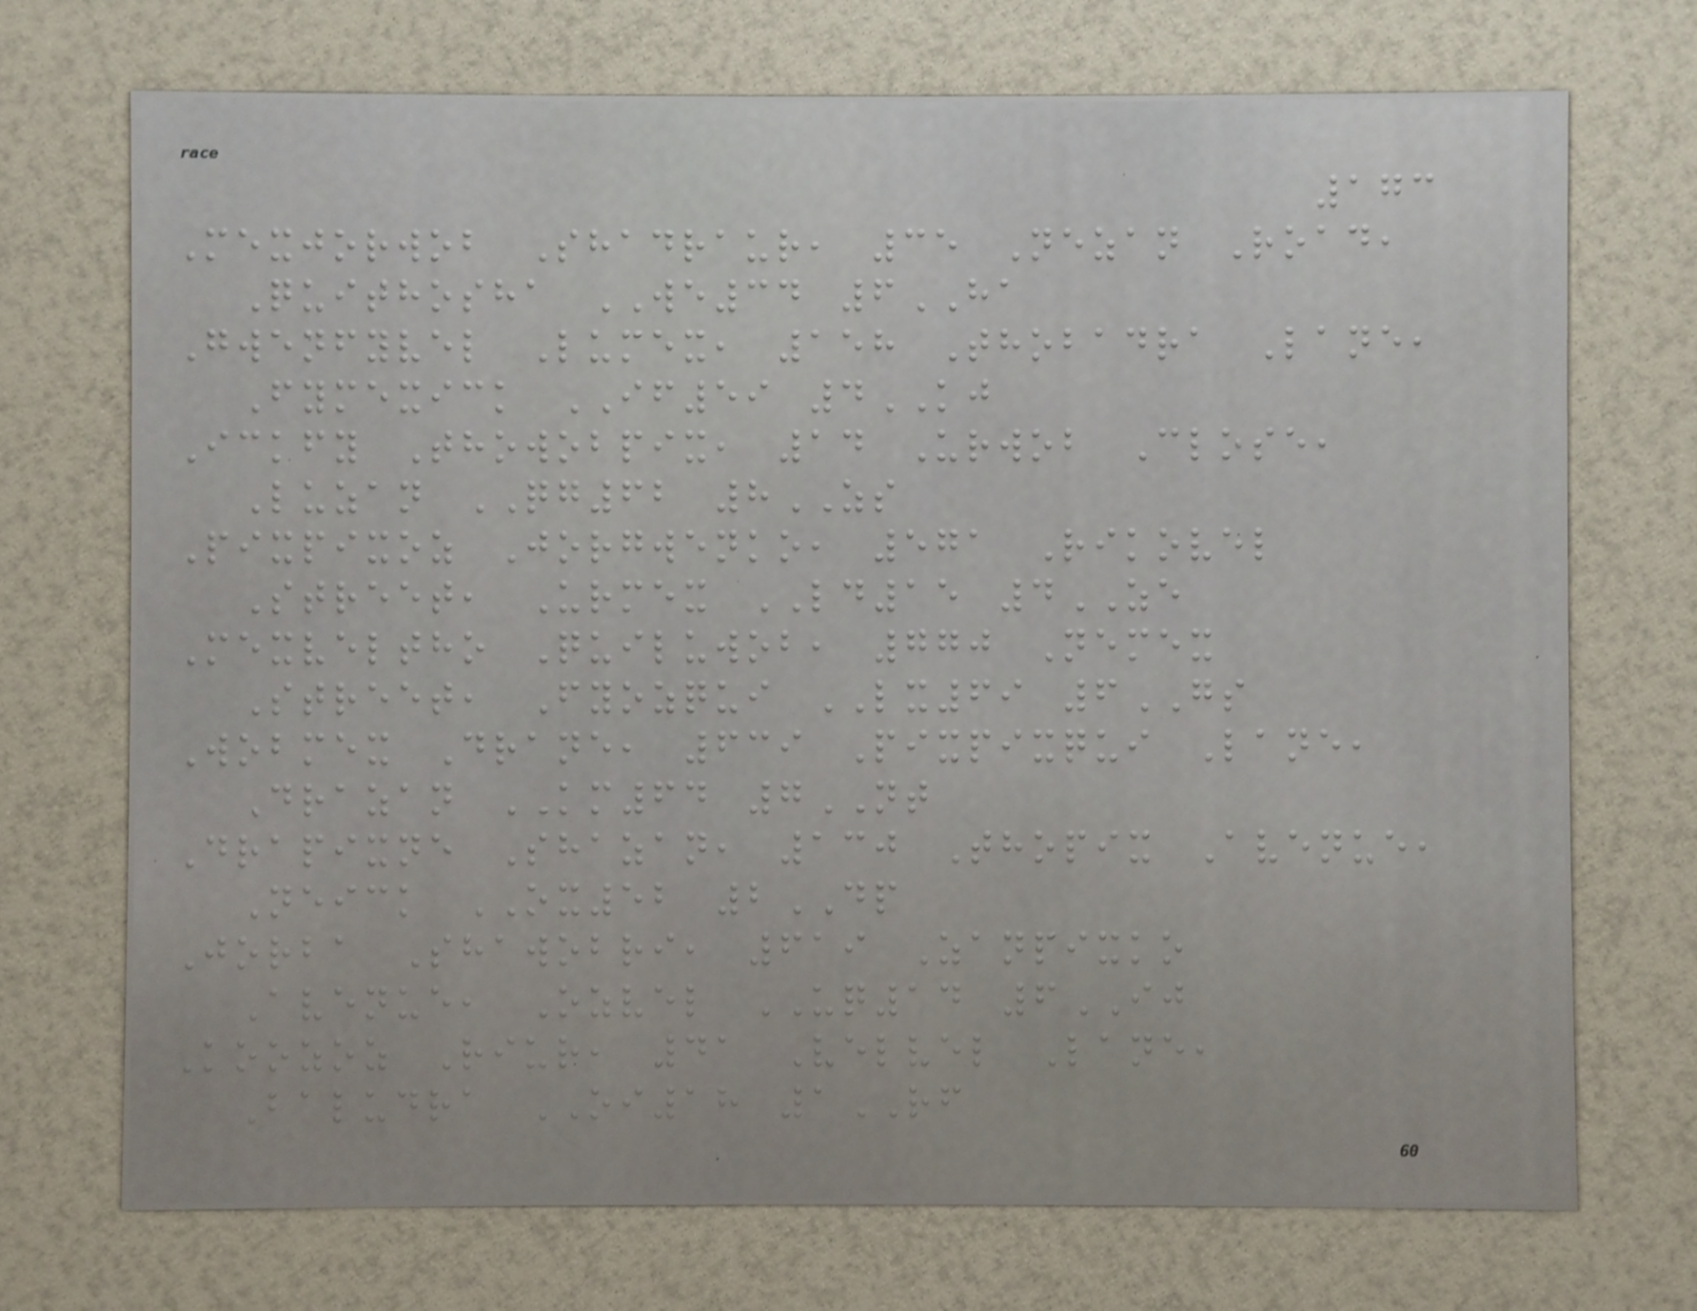173
Mexjorwob Shadraur, 35 Nezan Road,
Quithosha WE34 6HA
Gwenfyvel Lumex, 158 Thobadra Lane,
Fymexick IF59 4KJ
Ickfy Thowobpix, 14 Urwob Close,
Luzan QG62 8ZS
Pixpixoz Jorgwenko, 571 Rikovel
Street, Urmex LD15 4ZE
Mexveltho Quiluwob, 770 Nemex
Street, Fyozqui LX69 6GS
Wobmex Drane, 639 Pixpixqui Lane,
Drazan KM64 7NT
Drapixne Shazan, 130 Thopix Avenue,
Neick OX52 2DP
Jorba Shawobri, 619 Zanpixko
Avenue, Ozvel UQ14 6IJ
Koozoz Riur, 41 Velvel Lane,
Baludra OI18 1RF
